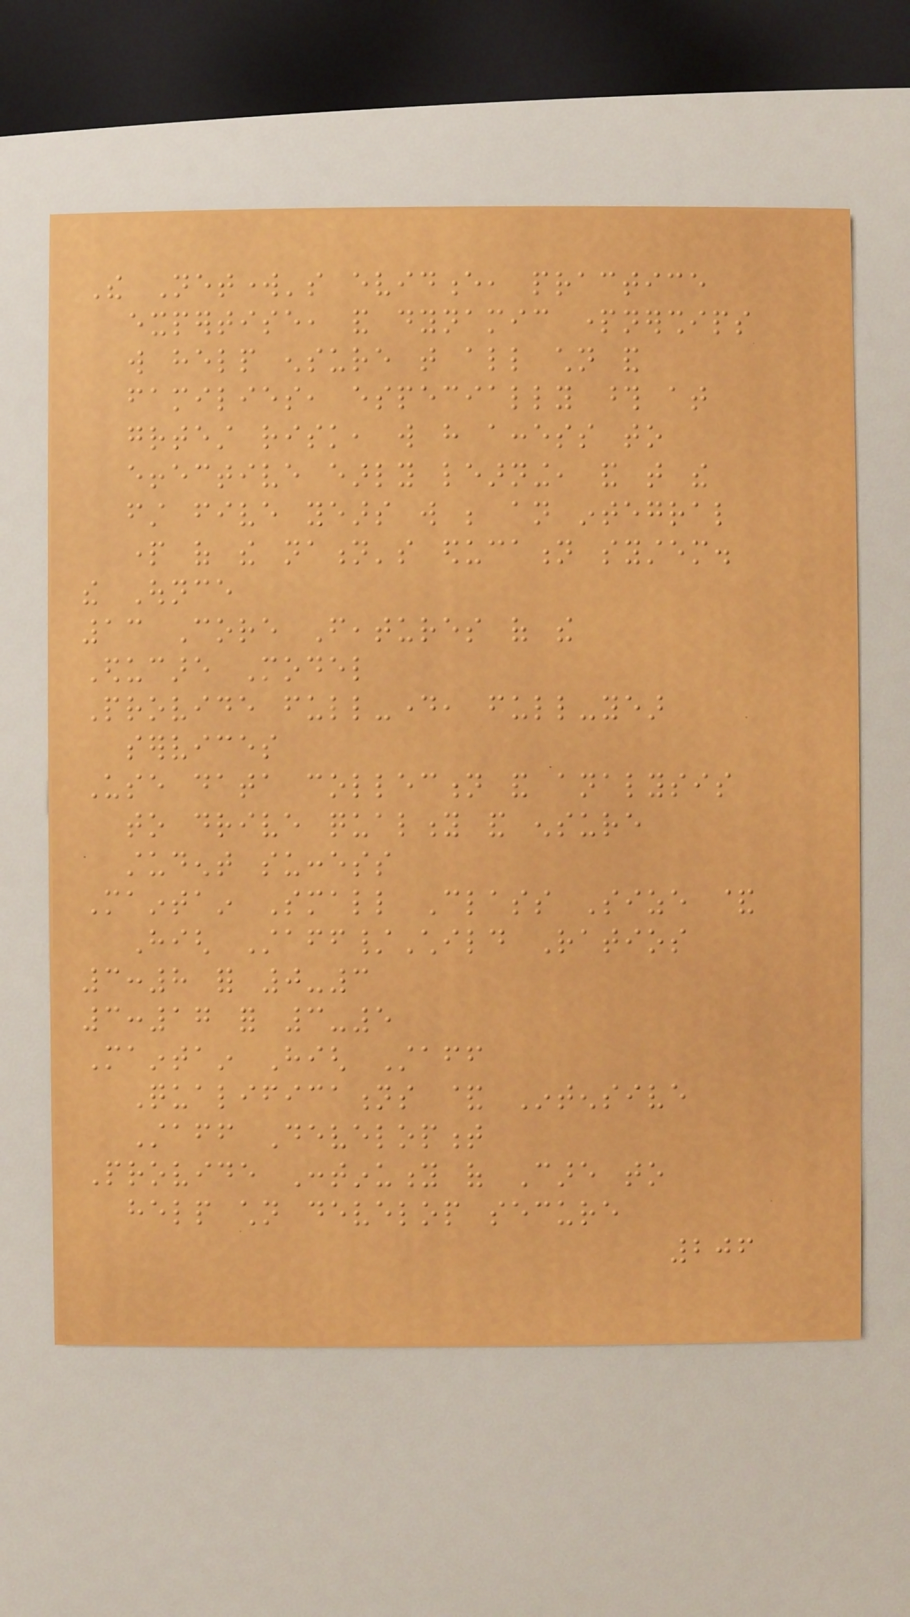The Network's evidence, practice
expertise, and dynamic partnerships
will help ensure that all children and
families, especially those at
greatest risk, will have access to
effective early learning, and that the
first five years will be an integral
part of the nation's education system.
the Ounce
13 Core Features of the
Educare Model
Provide full-day, full-year
services
Use data collection and analysis
to drive quality and ensure
student success
Maintain Small Class Size &
High Staff/Child Ratios
3:8 for 0-3
3:17 for 3-5
Maintain High Staff
Qualifications & Intensive
Staff Development
Provide Continuity of Care to
help children develop secure
206
